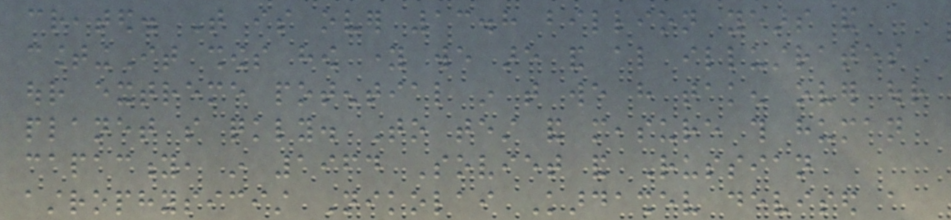created. That is over 13.8 billion years and
countingIt shows how young we are and also illustrates
our extreme potential in that we have taken over our
planet so quickly. To test and measure this human
capacity, in 1964 Soviet and Russian
astrophysicist Nikolai Kardashev devised a
